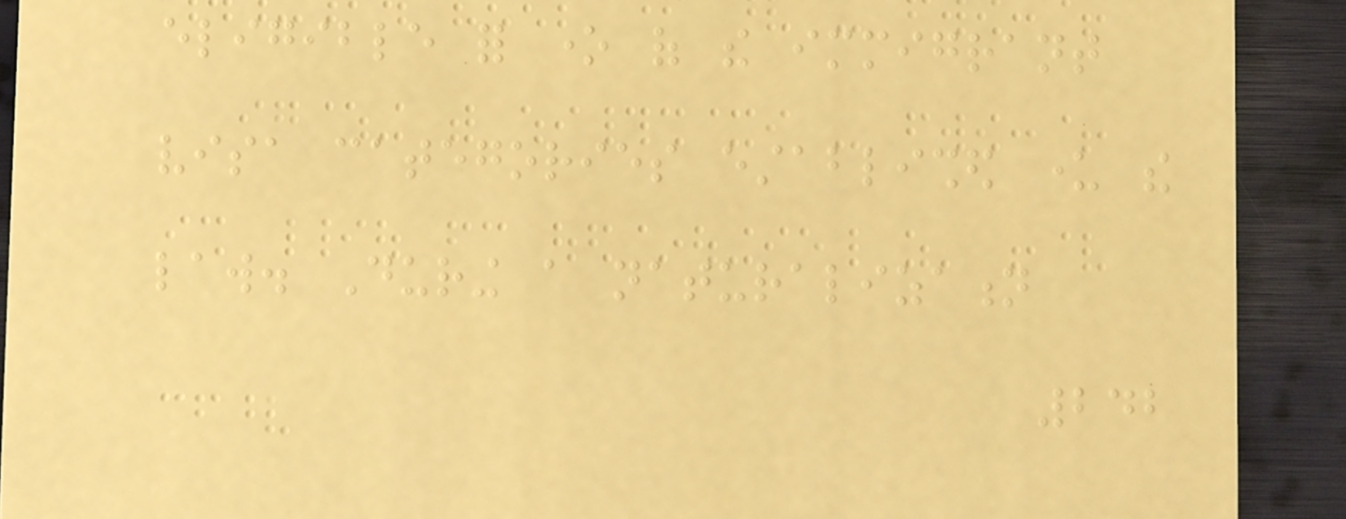eligible for one of the immigrant
visa categories established under the
law. During a naturalization
242
